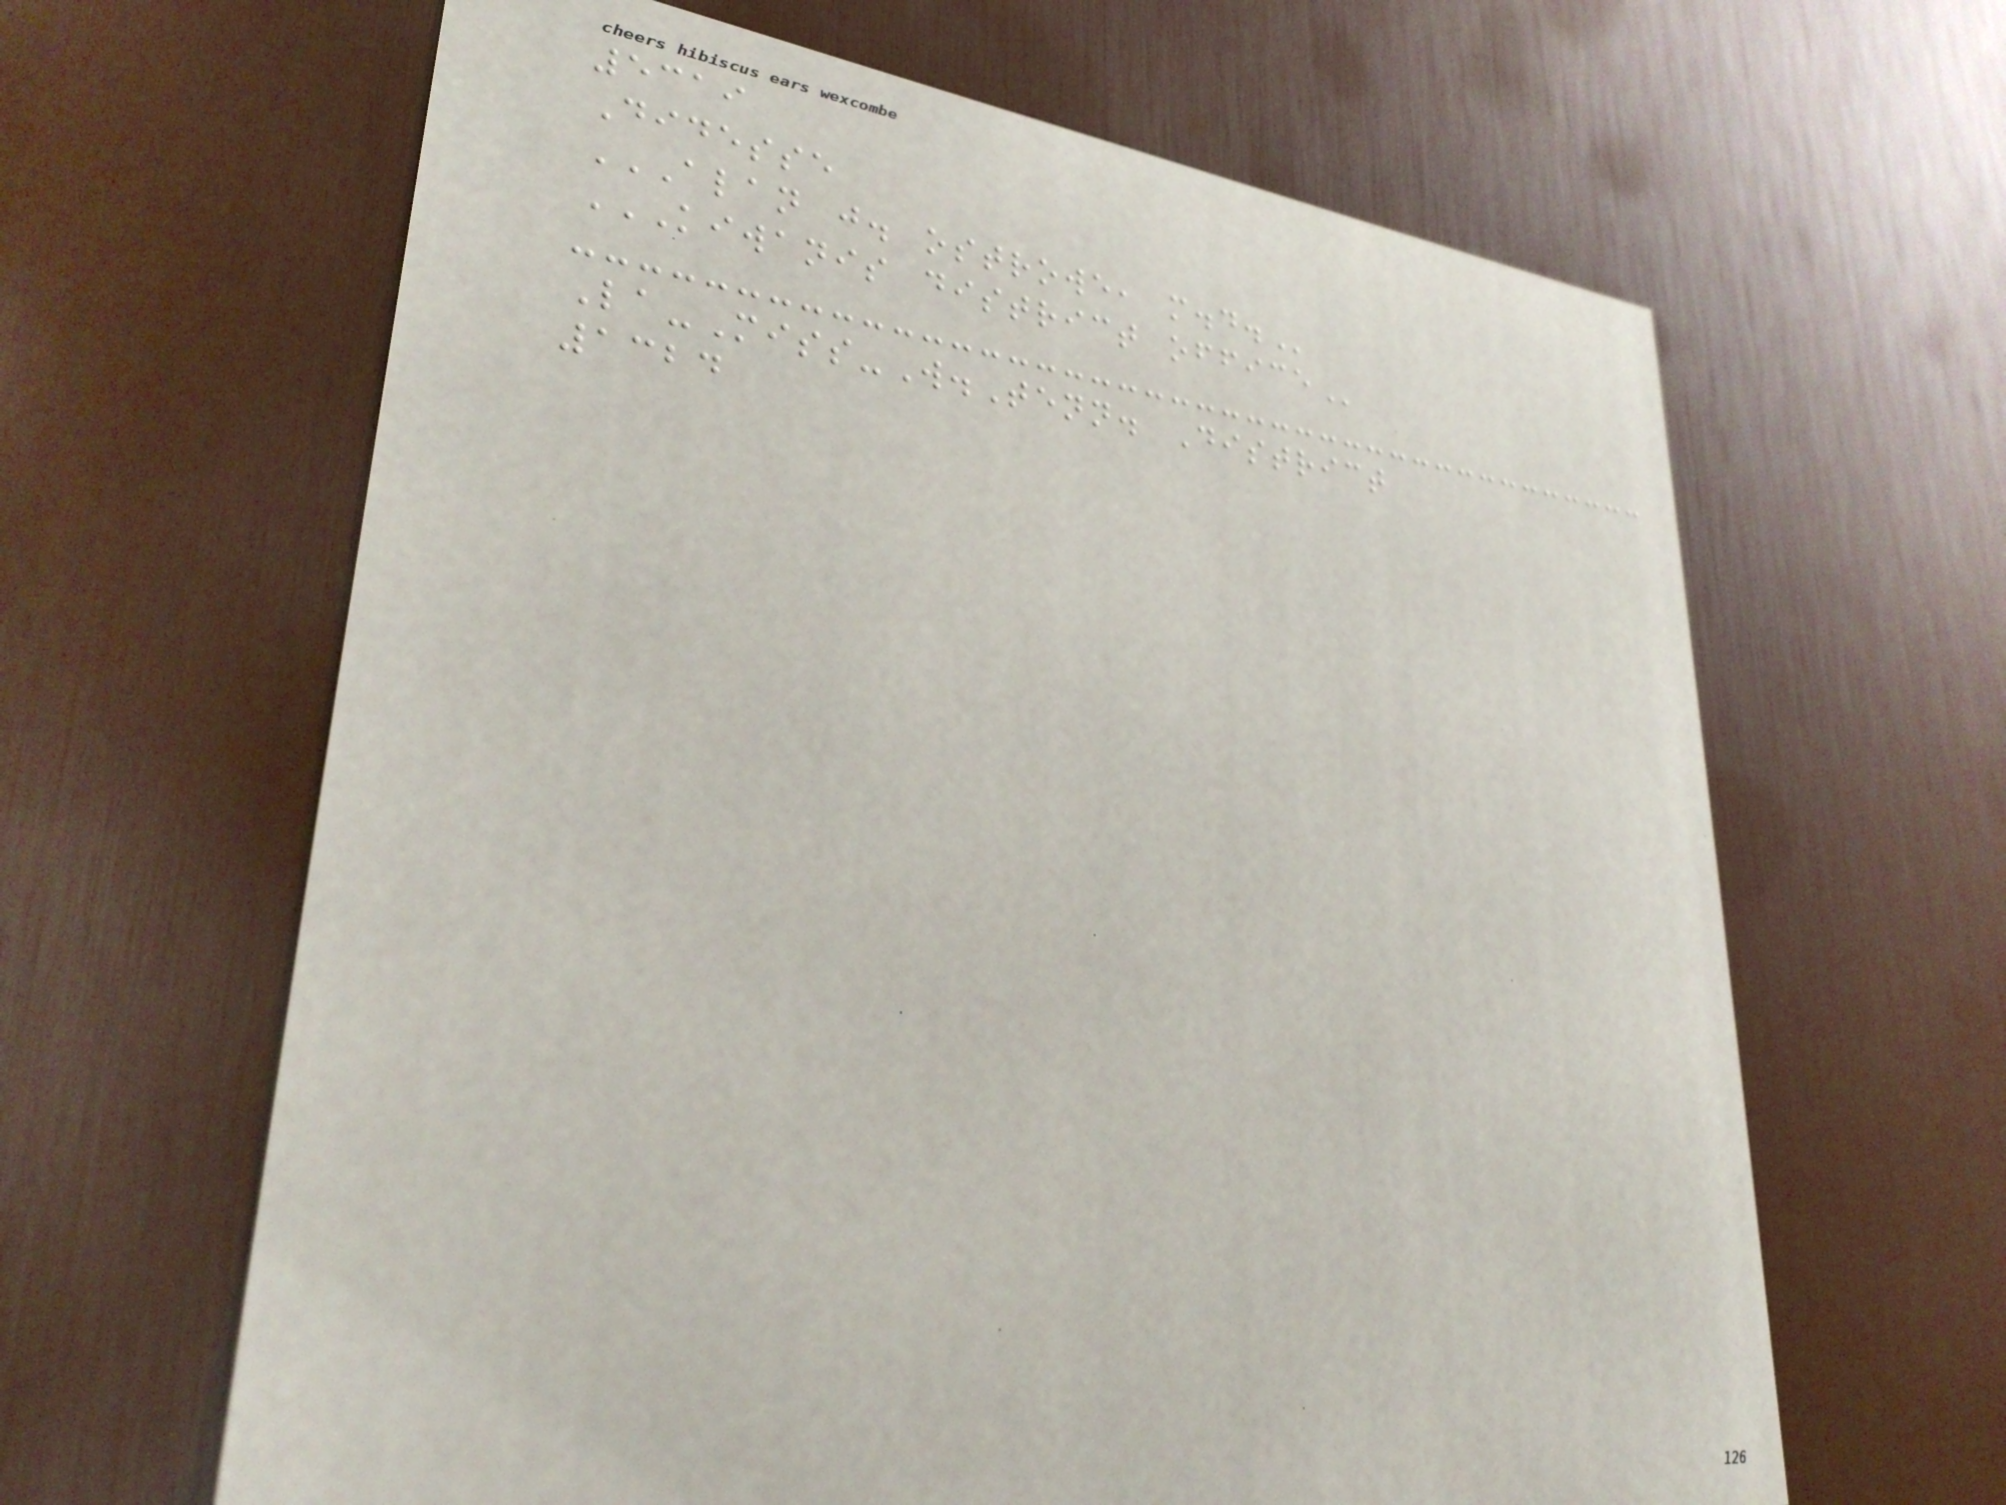5319
Didesse
ALAN J. OSTROWE, M.D.
KIWANIS DISTRICT OFFICE
La-Miss-W.Tenn. District
1324
